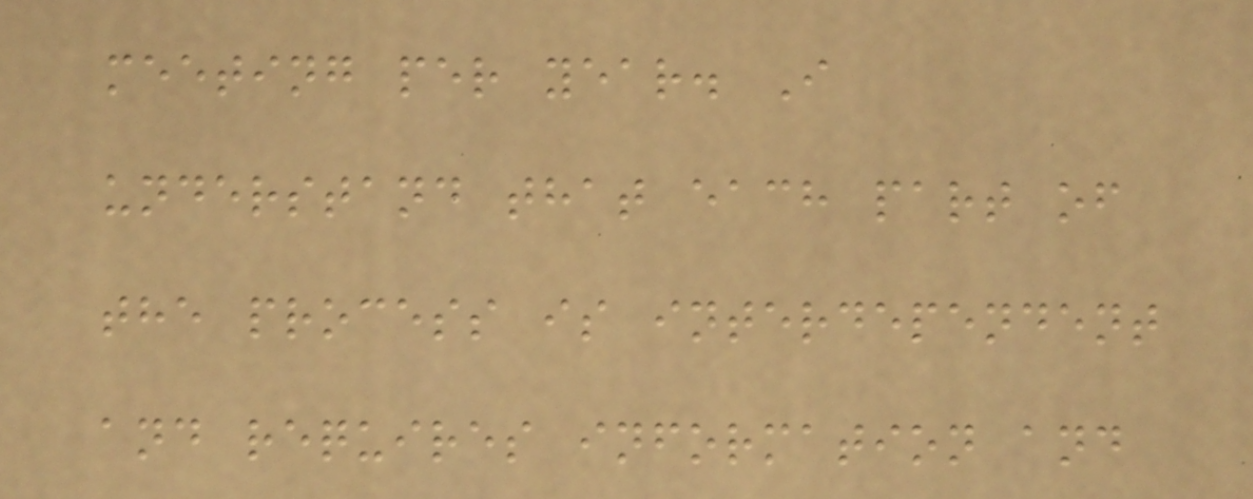meeting per year. I
understand that each part of
the process is interdependent
and requires information and
